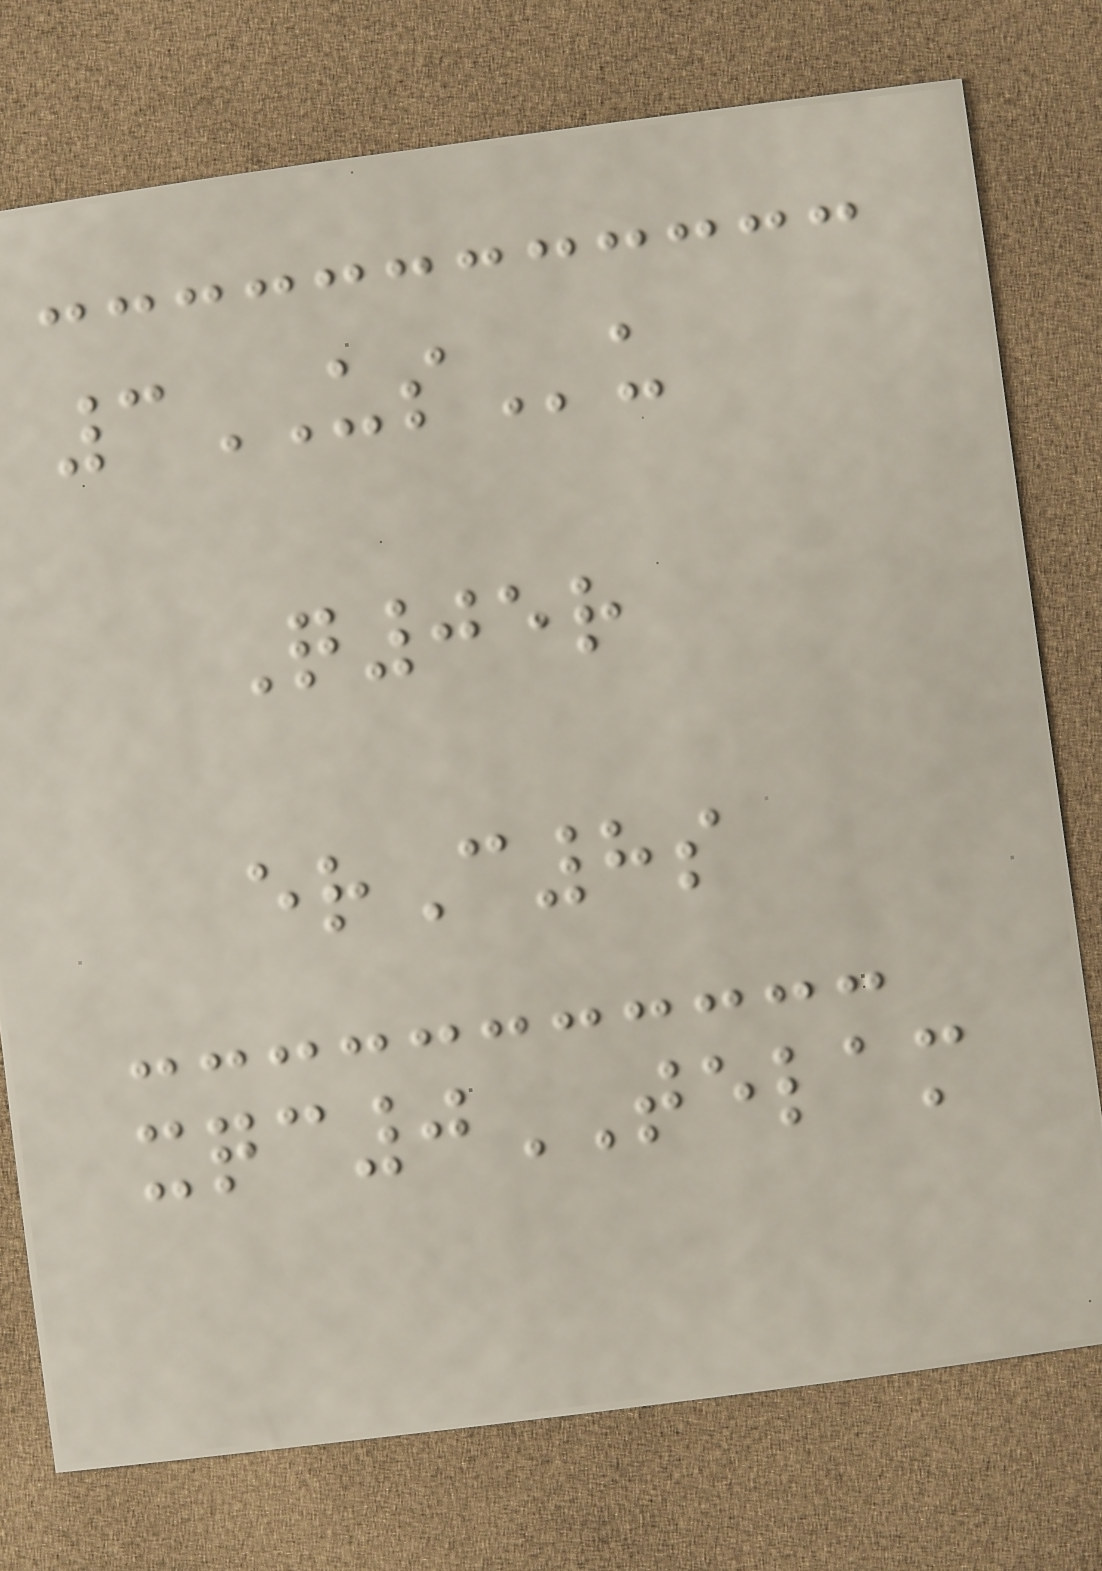3USu
Q05r
erC8s
xqc0TELAM
